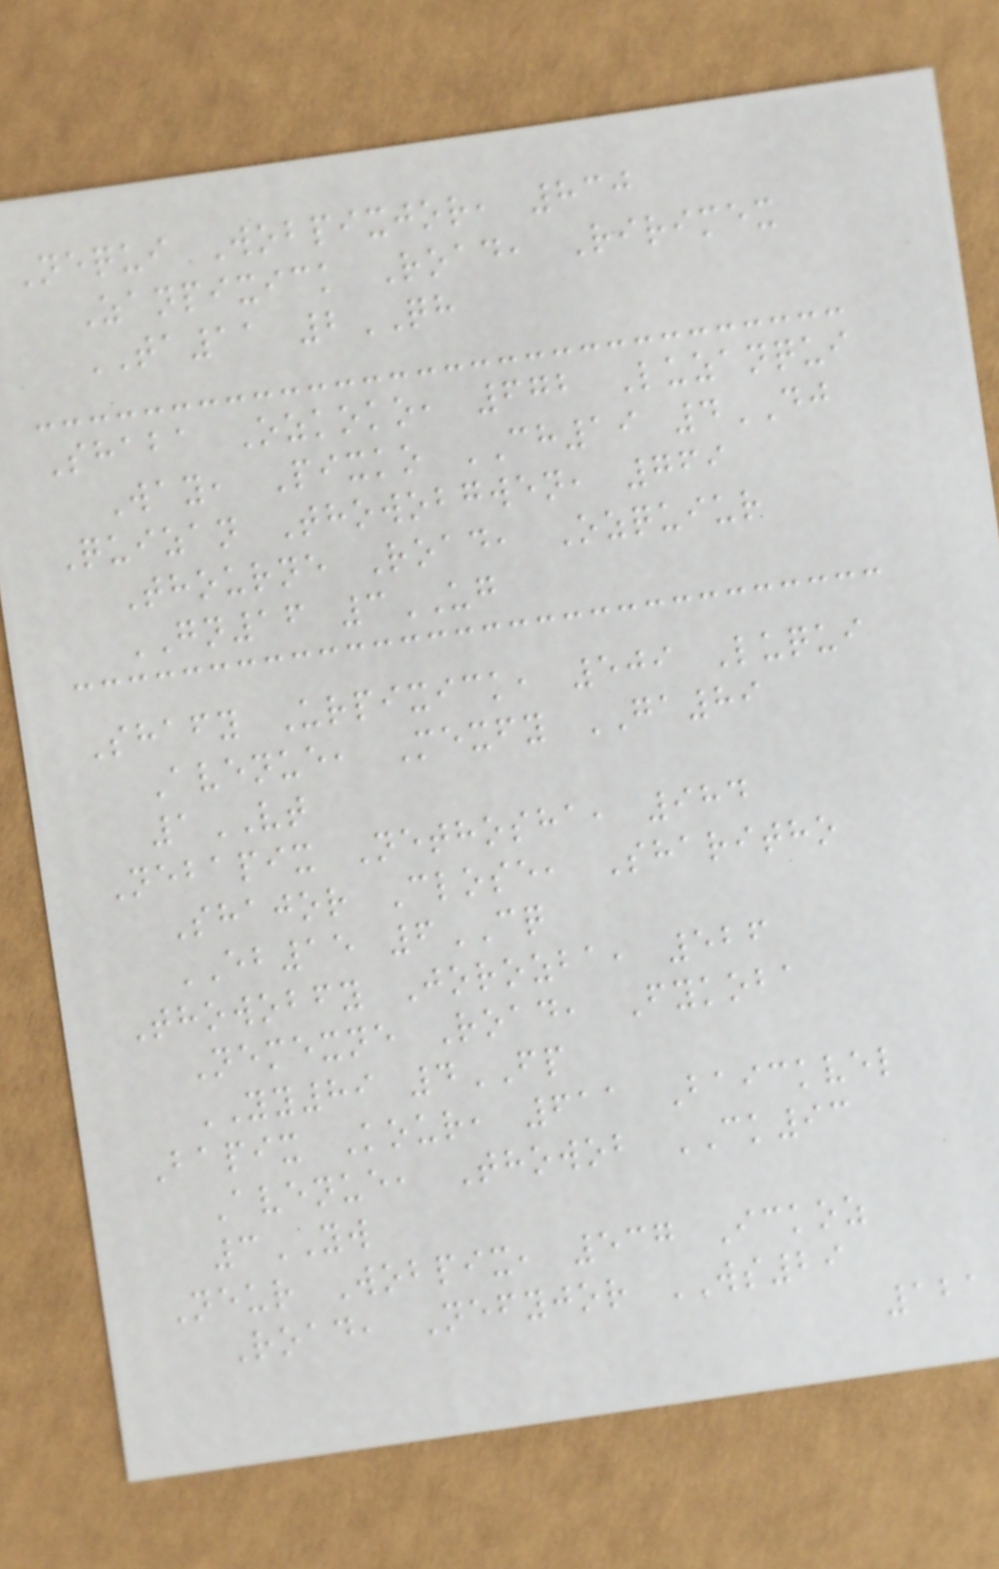Nequi Wobpixjor, 830
Zanpixick Road, Ririmex
TA11 2QH
Shaba Ozkoko, 672 Luzanqui
Way, Pixko CH19 4DJ
Quizan Thowobgwen, 769
Thourne Road, Ozquiur
GN16 3UG
Shafy Urpixick, 509 Luqui
Avenue, Mexfy GA89
1VT
Nebapix Nethosha, 984
Shajor Close, Sharitho
EB15 6CQ
Thowobfy Jorozba, 526
Nemexne Road, Fykoba
YY89 4FP
Bapix Kour, 611 Baickvel
Avenue, Thowob CK93
3YW
Neur Wobpix, 537 Ickoz
Road, Nefyjor WS29
121
